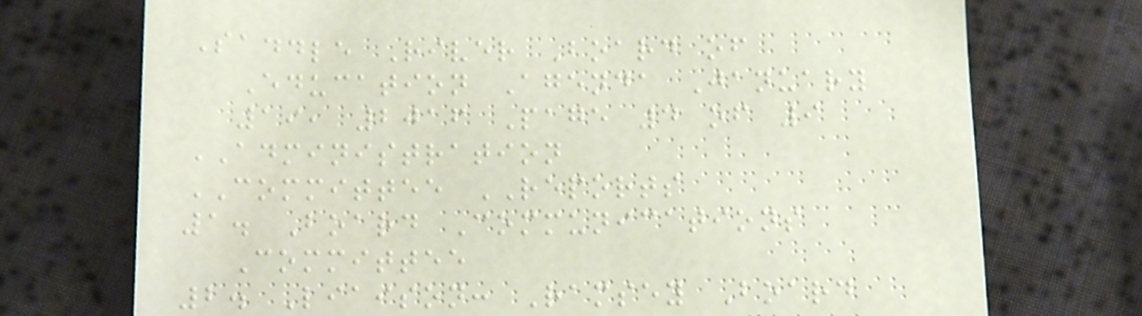Saddle River Board of
Education Agenda January
19, 2016 Page 4 of 9
ADMINISTRATION
COMMITTEE REPORTS
1. Board Communications
Committee
2. Liaison: Ramsey Board
